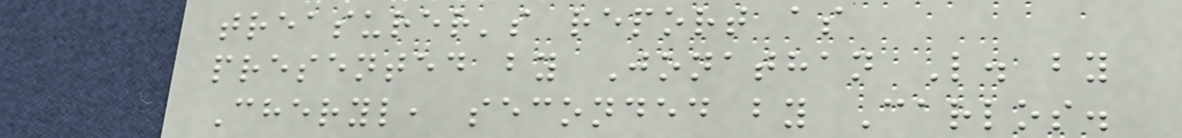treasurer's report as
presented by Jonathan L. by
Cheryl, seconded by Carlos.
